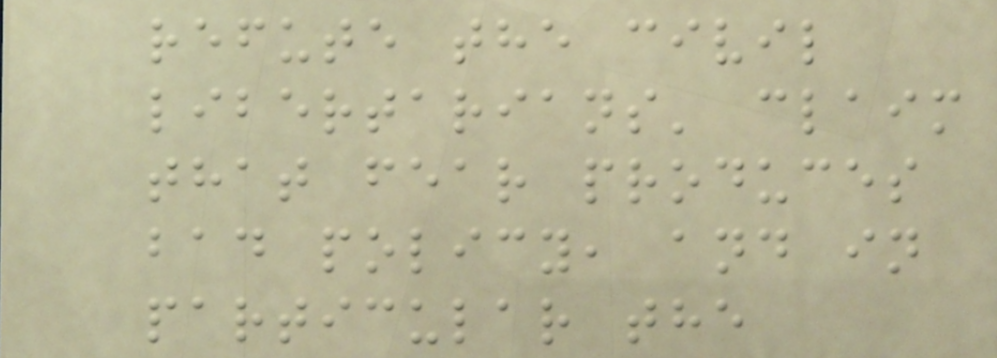refute the civil
libertarians' claim
that fear produces
bad policy, and in
particular the
